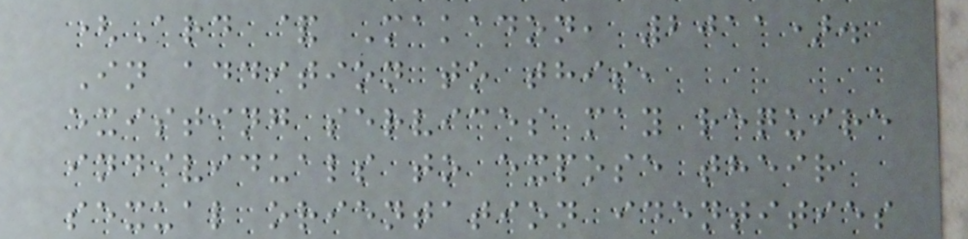(Ard & Makadon, 2011).
In addition to this,
existing services may require
individuals to expose their
sexual orientation identities
